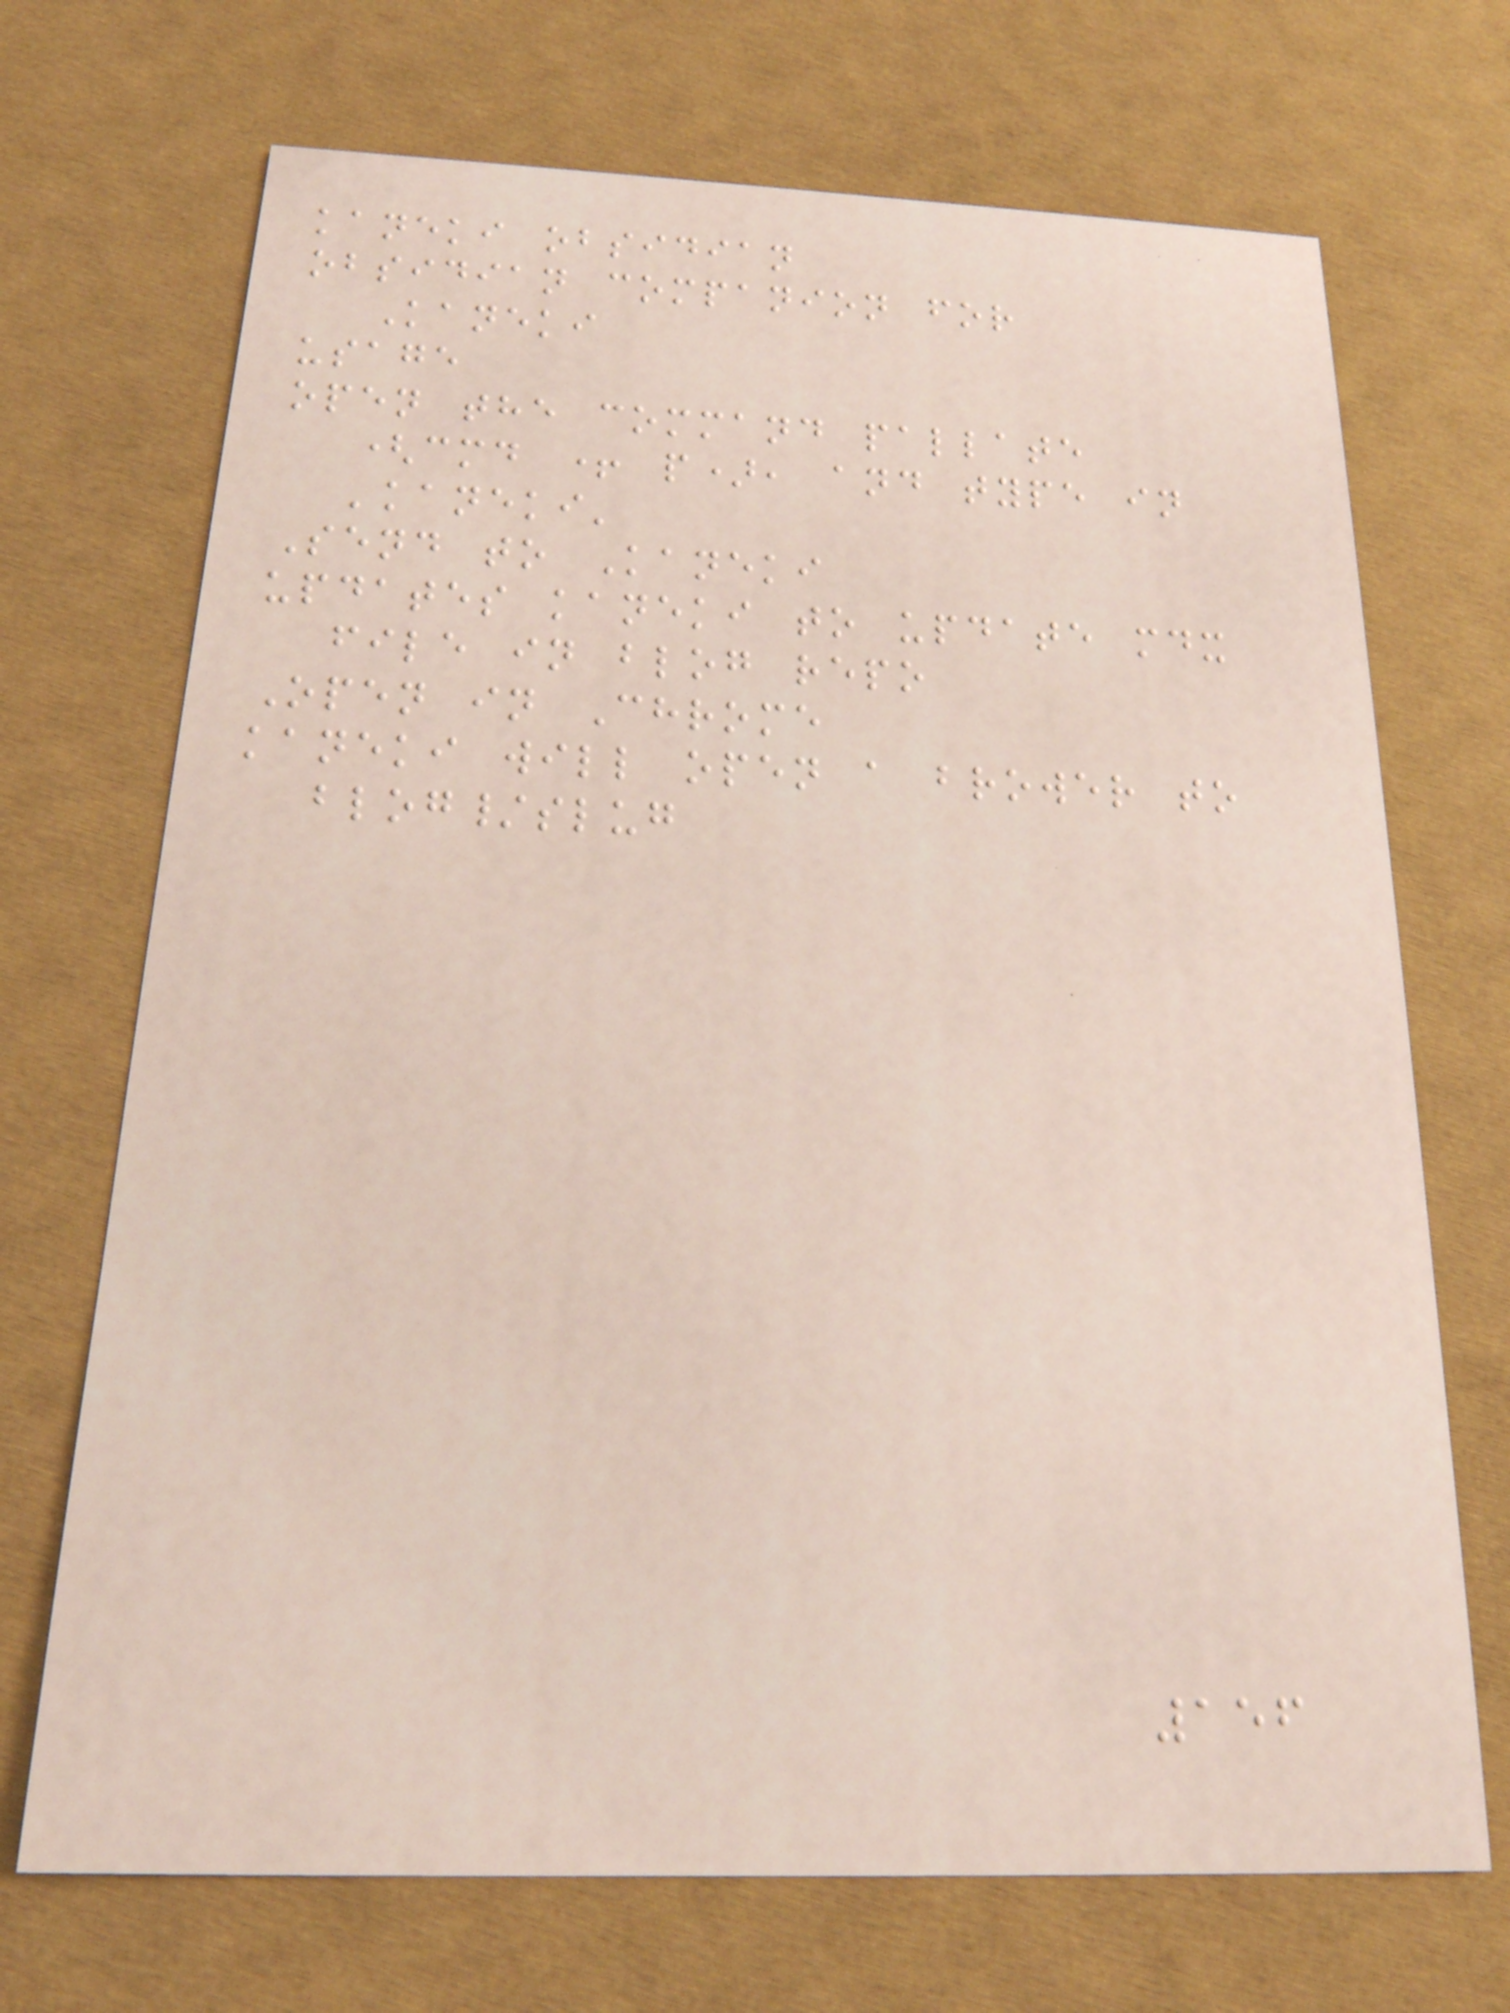kaneki obsidian
obsidian companion for
Kaneki
usage
open the command pallate
(cmd + p), and type in
'kaneki'
Send to Kaneki
updates kaneki to update mdx
file in blog repo
Open in Chrome
kaneki will open a brower to
blog/slug
156
